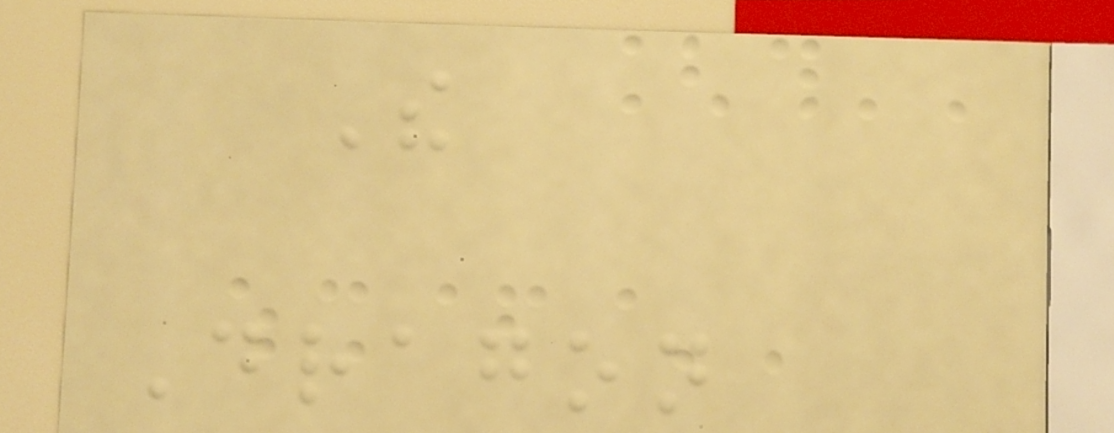The
Dragon
